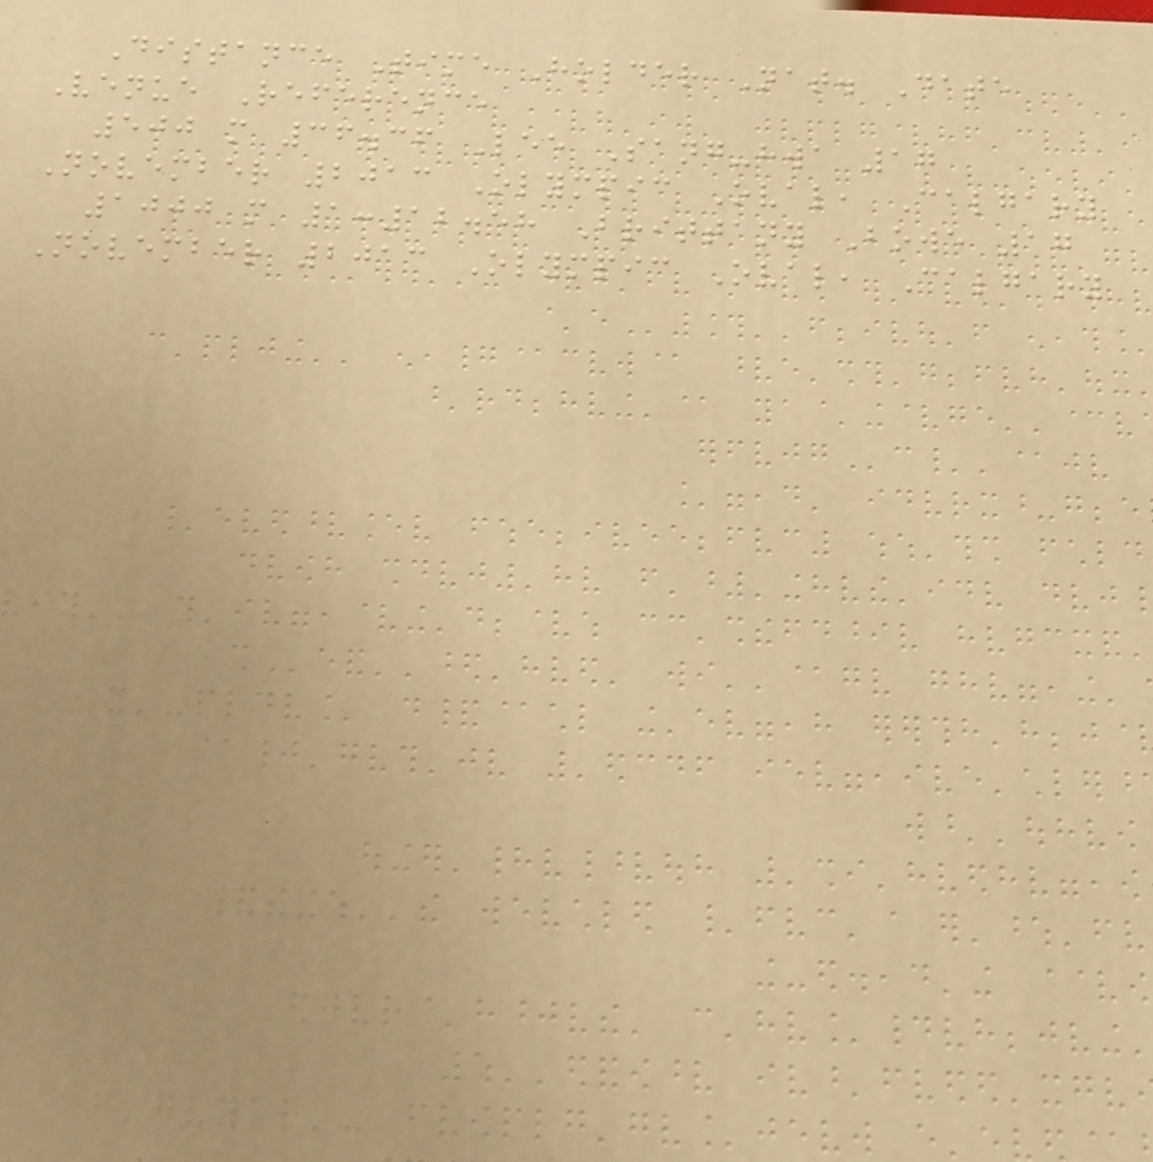Distance Time Holder Nat. Date
Venue Reference
500 m 36.36 Lee Sang-hwa 17
November 2013 Olympic Oval, Calgary
1000 m 1:12.58 Brittany Bowe 17
November 2013 Olympic Oval, Calgary
